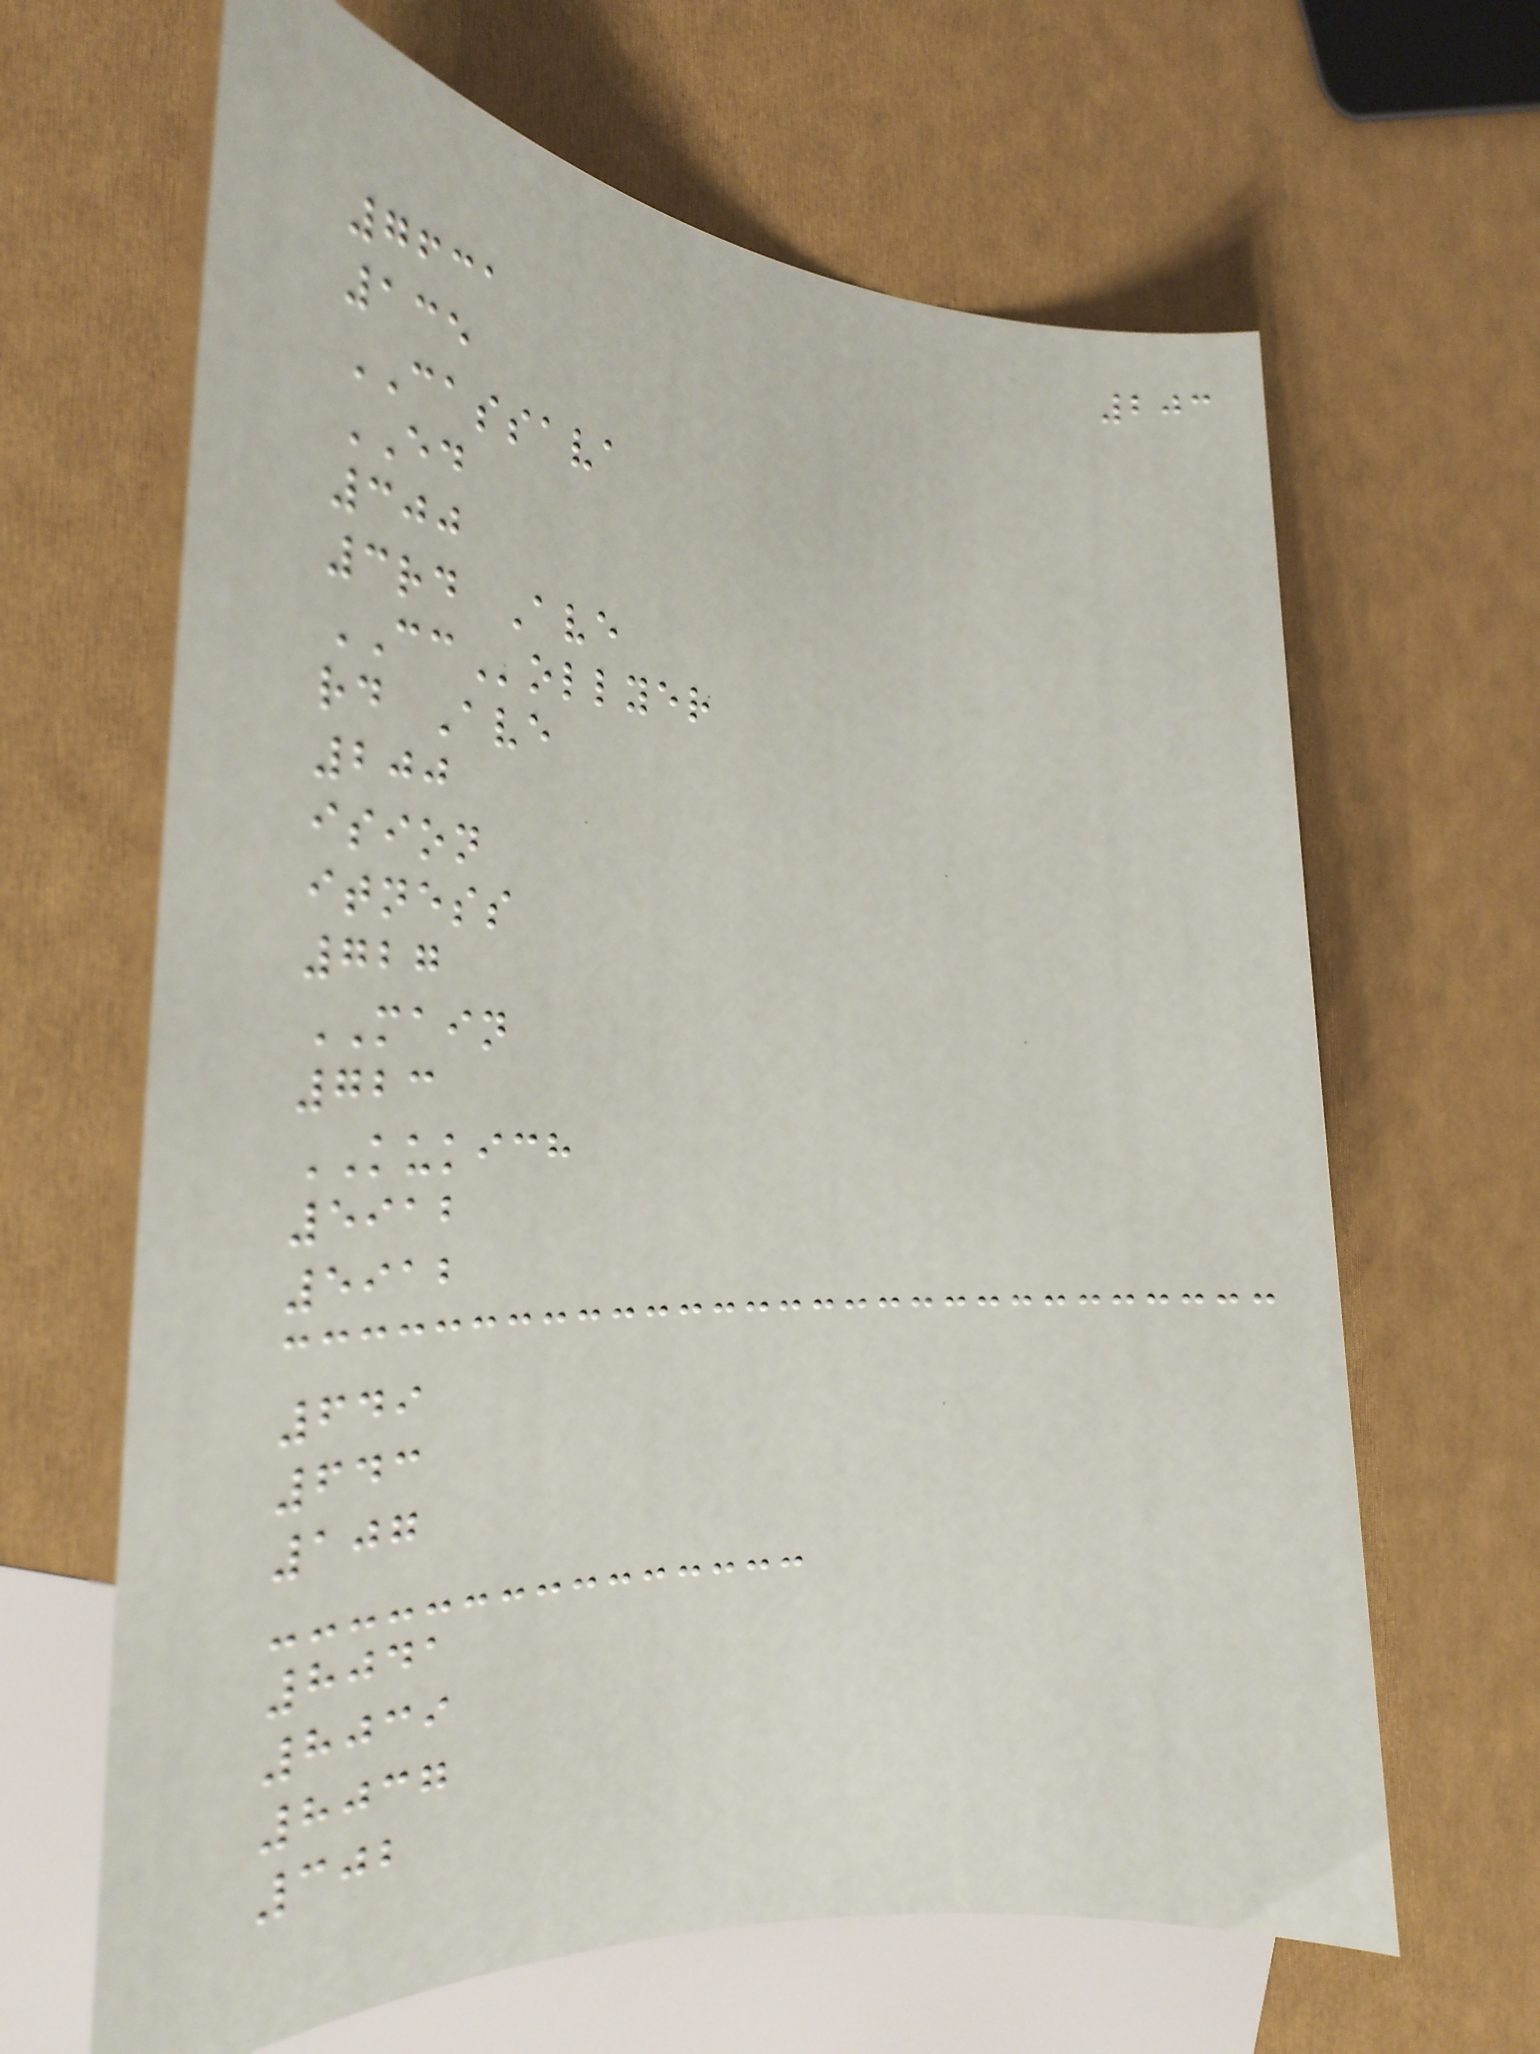203
7631
135
CASSAVA
ED
300
3rd Ave
CCollyer
rd Ave
200
ision
itness
727
MAIN
723
KUKICH
5912
5912
649
643
107
8041
8039
8037
302
